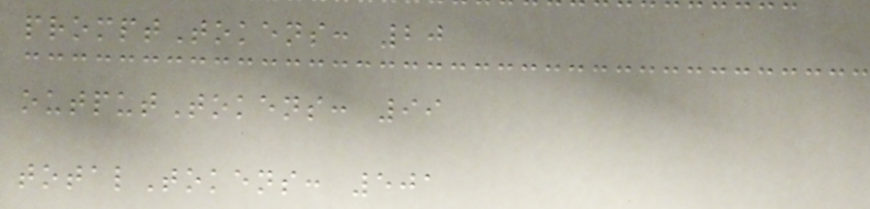promptTokens: 20
outputTokens: 99
totalTokens: 501
